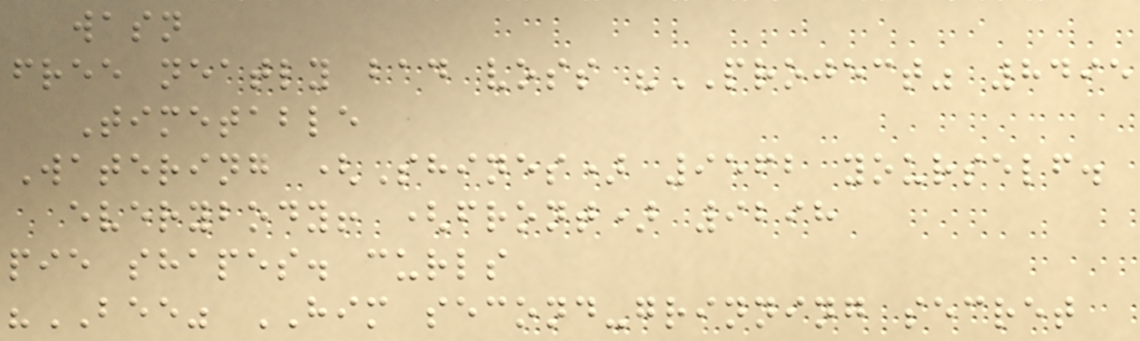wasn
free neatly bad voss "PROJECT" 8495
Timetable
Watering (Shines) 9562 yourself.
everybody! (front) 9298
pie shapes. curls
"BEE" HIM second-grinning secret
